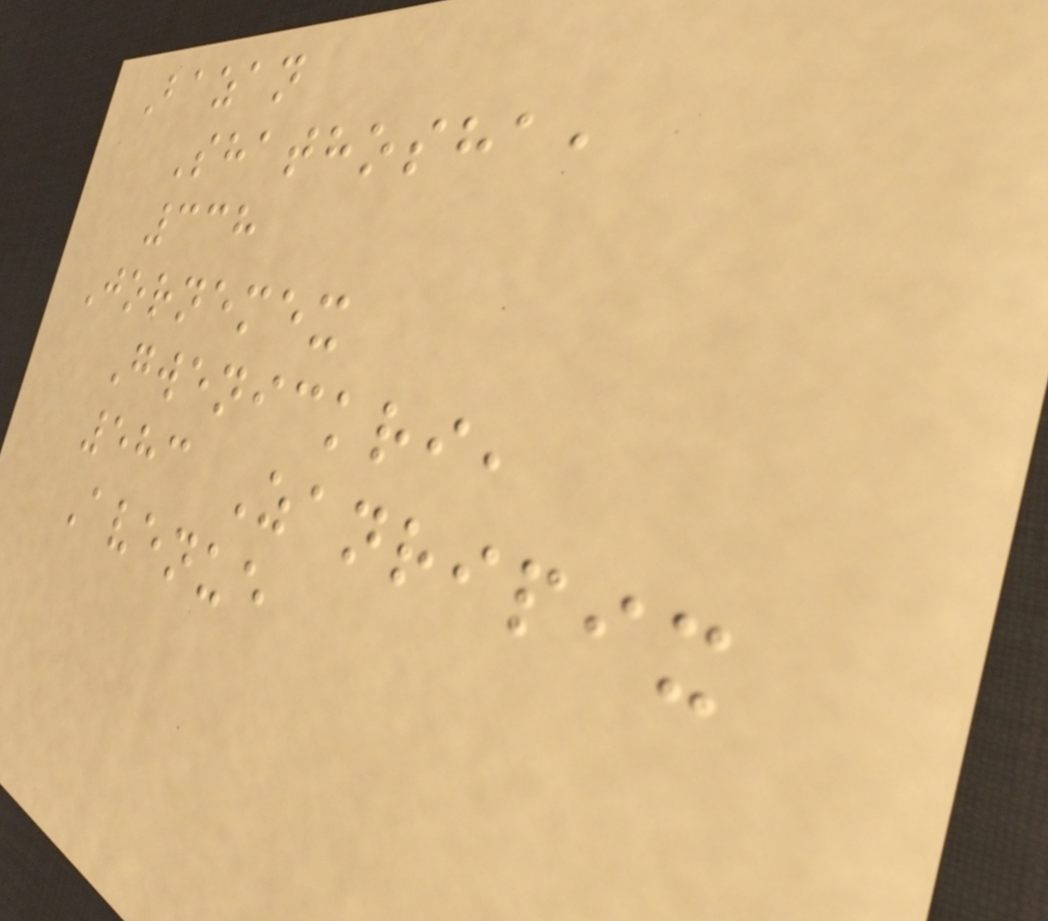Bazan
Shathosha,
338
Jornemex
Gwenickri,
583 Zanripix
Avenue
